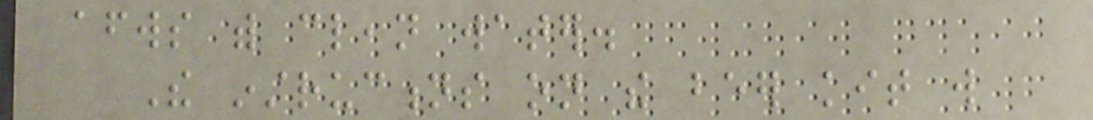afterwards with clean water.
The instructions on the beer kit will
